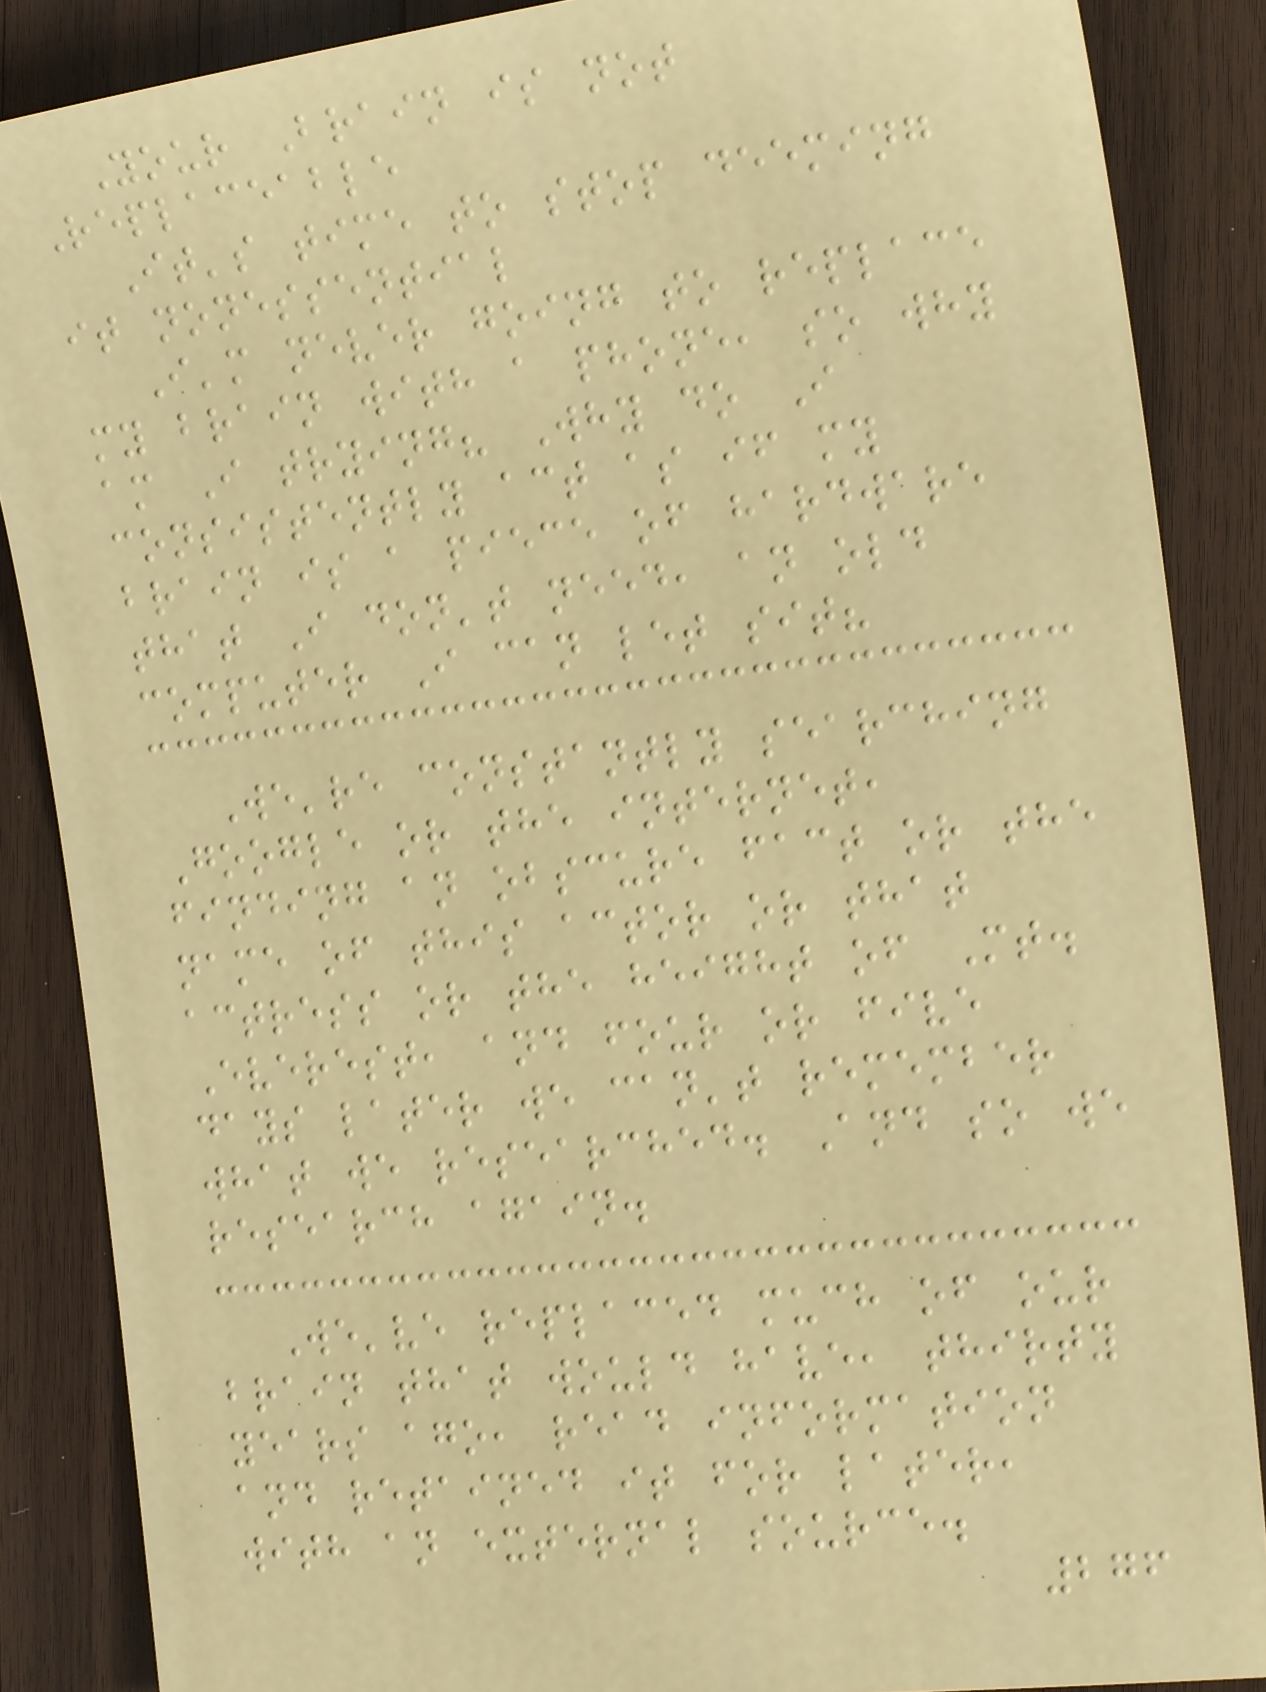Your Brain is not
Replaceable
It's time to stop deeming
it nonessential
I'm never going to replace
my brain with a phone, so why
am I trying? Why do I
consistently act as if my
brain is a piece of hardware
that I don't need, an old
computer I can let sit?
We're constantly searching
Google or the internet,
finding an obscure fact or the
name of this actor or that
actress or the height of Mt.
Everest, and four or five
days later we can't remember
what we researched. And so we
research again.
We've replaced much of our
brain that would have, thirty
years ago, read information
and retained it for later,
with an external source.
276
